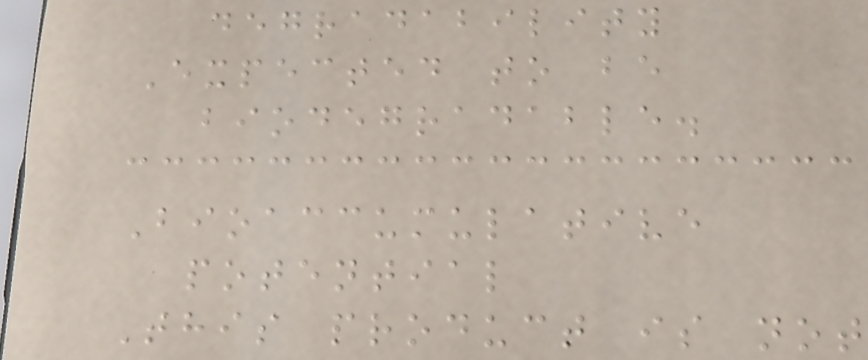degradability
Expected to be
biodegradable.
Bioaccumulative
potential
This product is not
